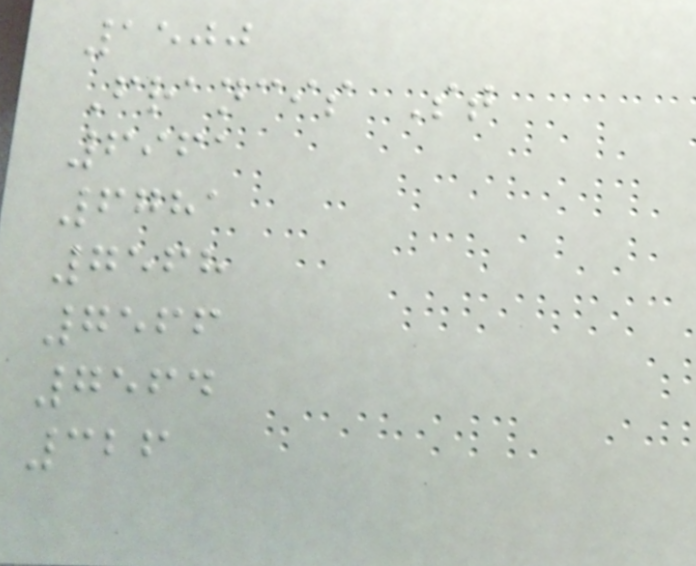1500
Francis St
6961
6781
7568
7566
7564
326
